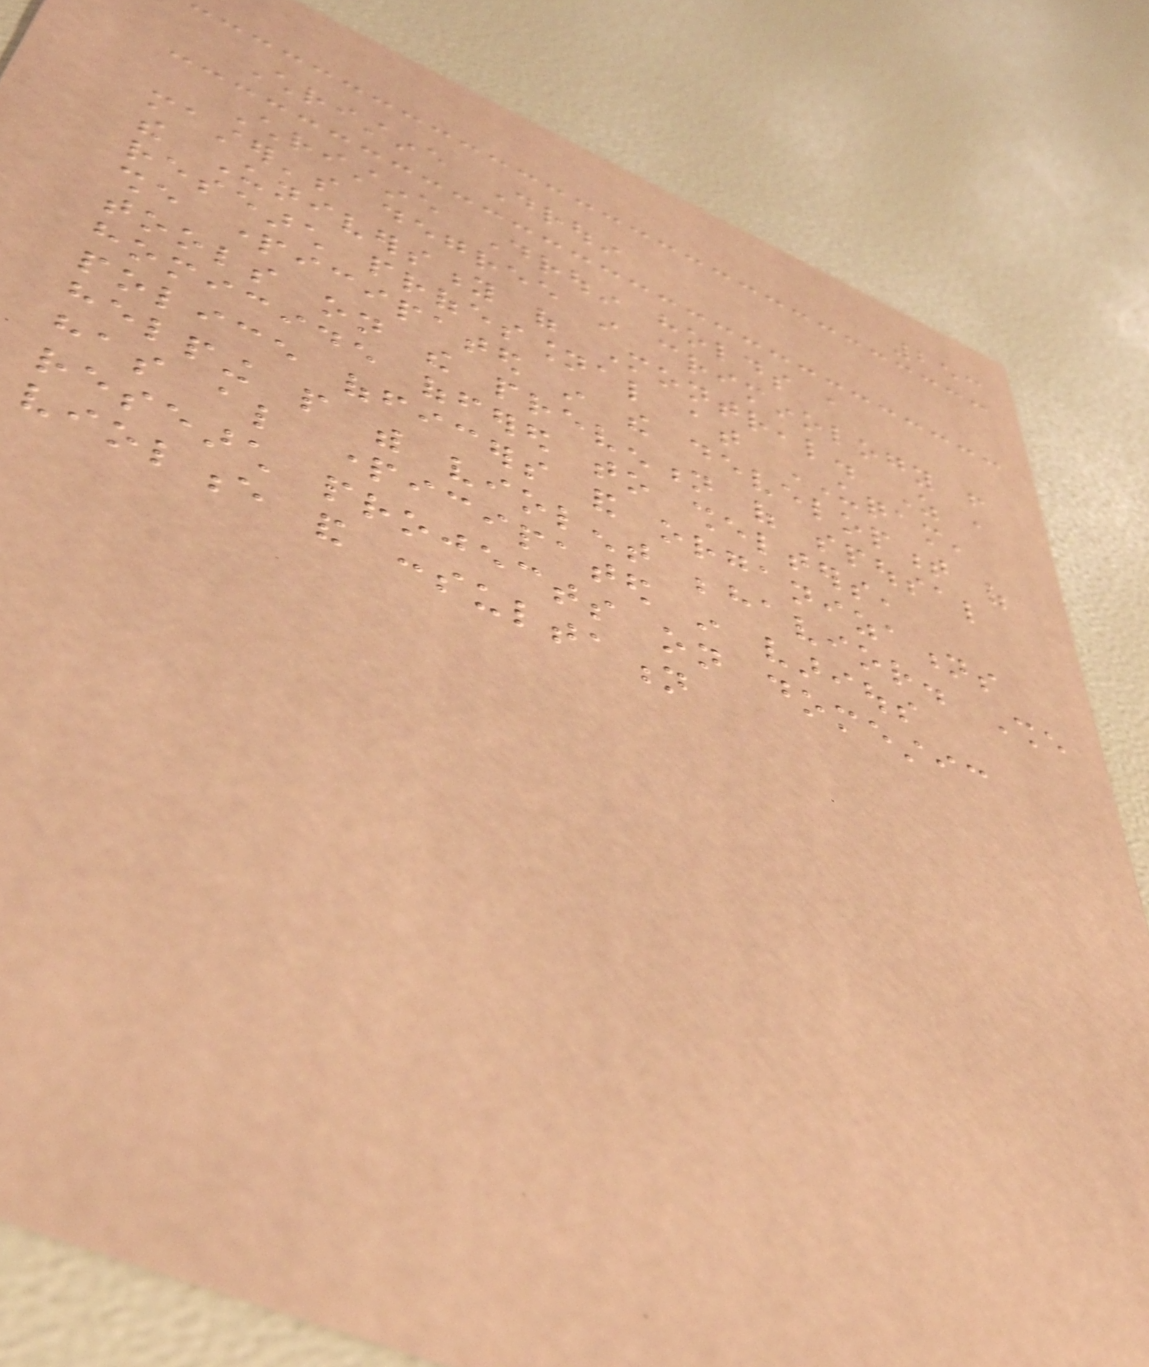253
Christine Drouin
Christine Drouin holds a
master's degree in criminology from
the University of Montreal. As a
research professional at UQAM,
she participated in the development of
tools on the prevention of spousal
homicide offered to shelters,
police officers and organizations
helping people with violent behavior. She
has also participated in various
research projects on domestic
violence and consultation
